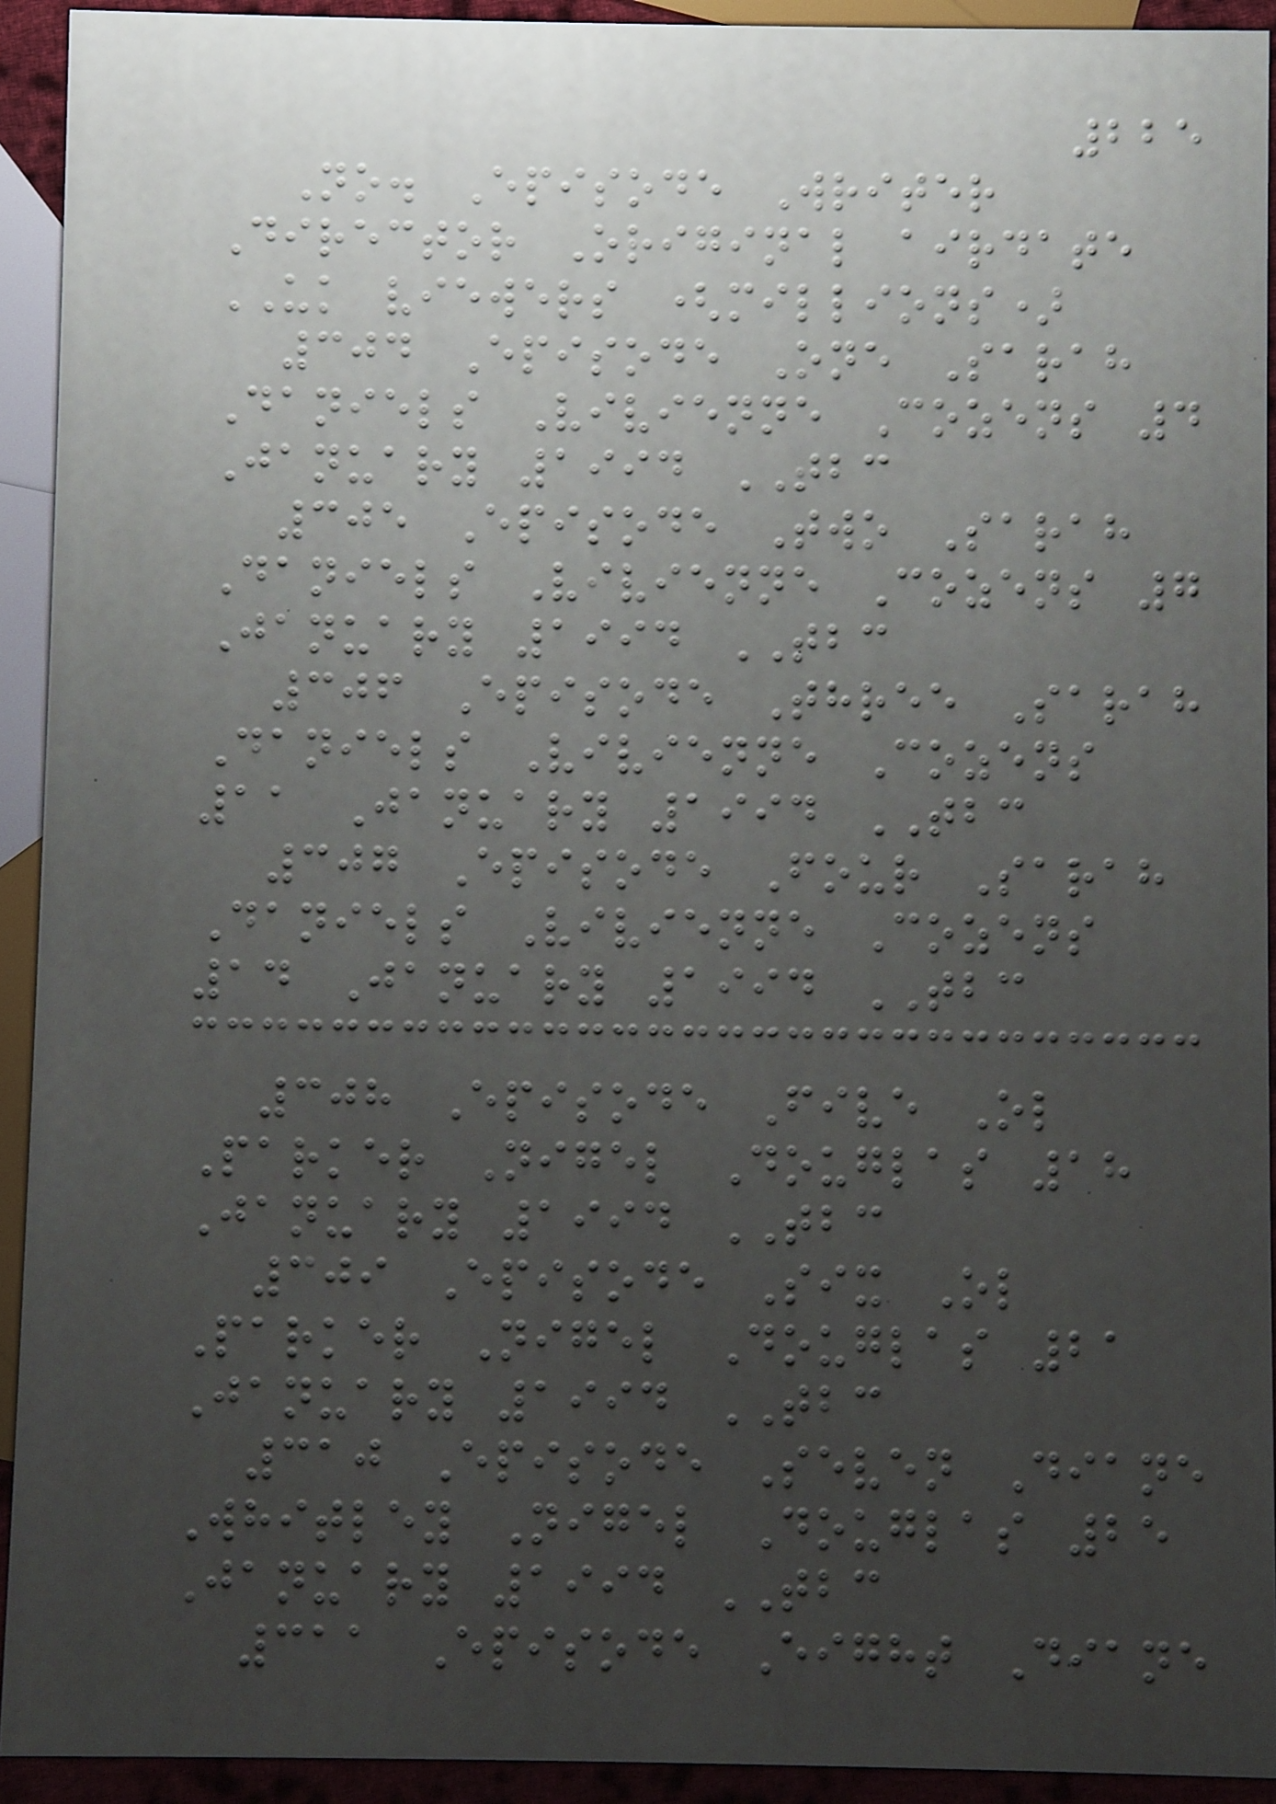225
No. Episode Writer
Director Original airdate
UK viewers (millions)
304 Episode One Sarah
Daniels Vivienne Cozens 4
January 1994 TBC
305 Episode Two Sarah
Daniels Vivienne Cozens 7
January 1994 TBC
306 Episode Three Sarah
Daniels Vivienne Cozens
11 January 1994 TBC
307 Episode Four Sarah
Daniels Vivienne Cozens
14 January 1994 TBC
308 Episode Five Ol
Parker Nigel Douglas 18
January 1994 TBC
309 Episode Six Ol
Parker Nigel Douglas 21
January 1994 TBC
310 Episode Seven Diane
Whitley Nigel Douglas 25
January 1994 TBC
311 Episode Eight Diane
